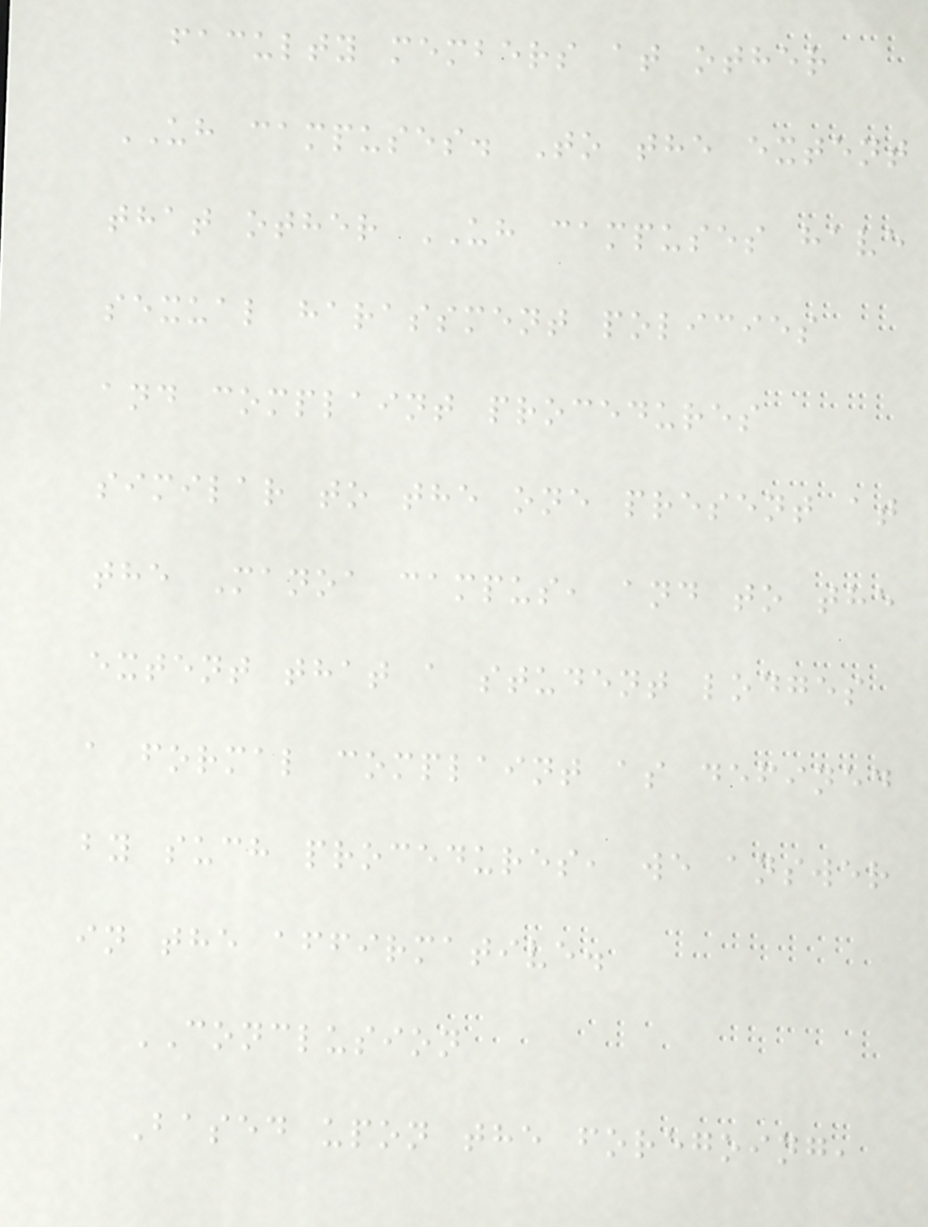faculty members at other
UH campuses. To the extent
that other UH campuses have
sexual harassment policies
and complaint procedures
similar to the one present at
the Manoa campus, and to the
extent that a student lodges
a formal complaint as defined
by such procedures, we answer
in the affirmative.
CONCLUSION
Based upon the foregoing,
